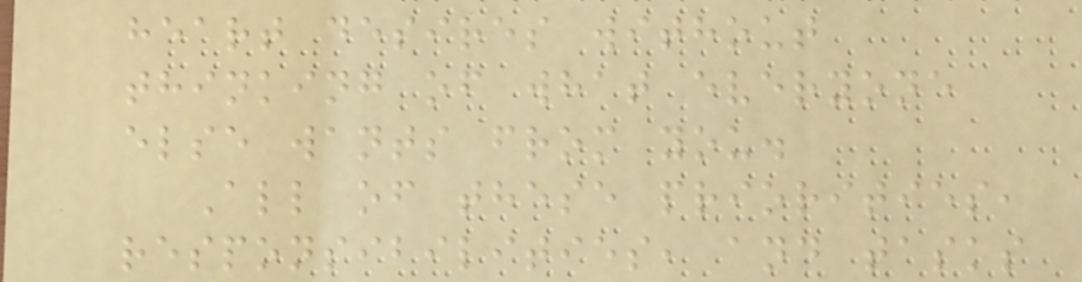heart desires without
thinking of what everyone
else wants from you.
All of these priorities,
responsibilities, and tasks
